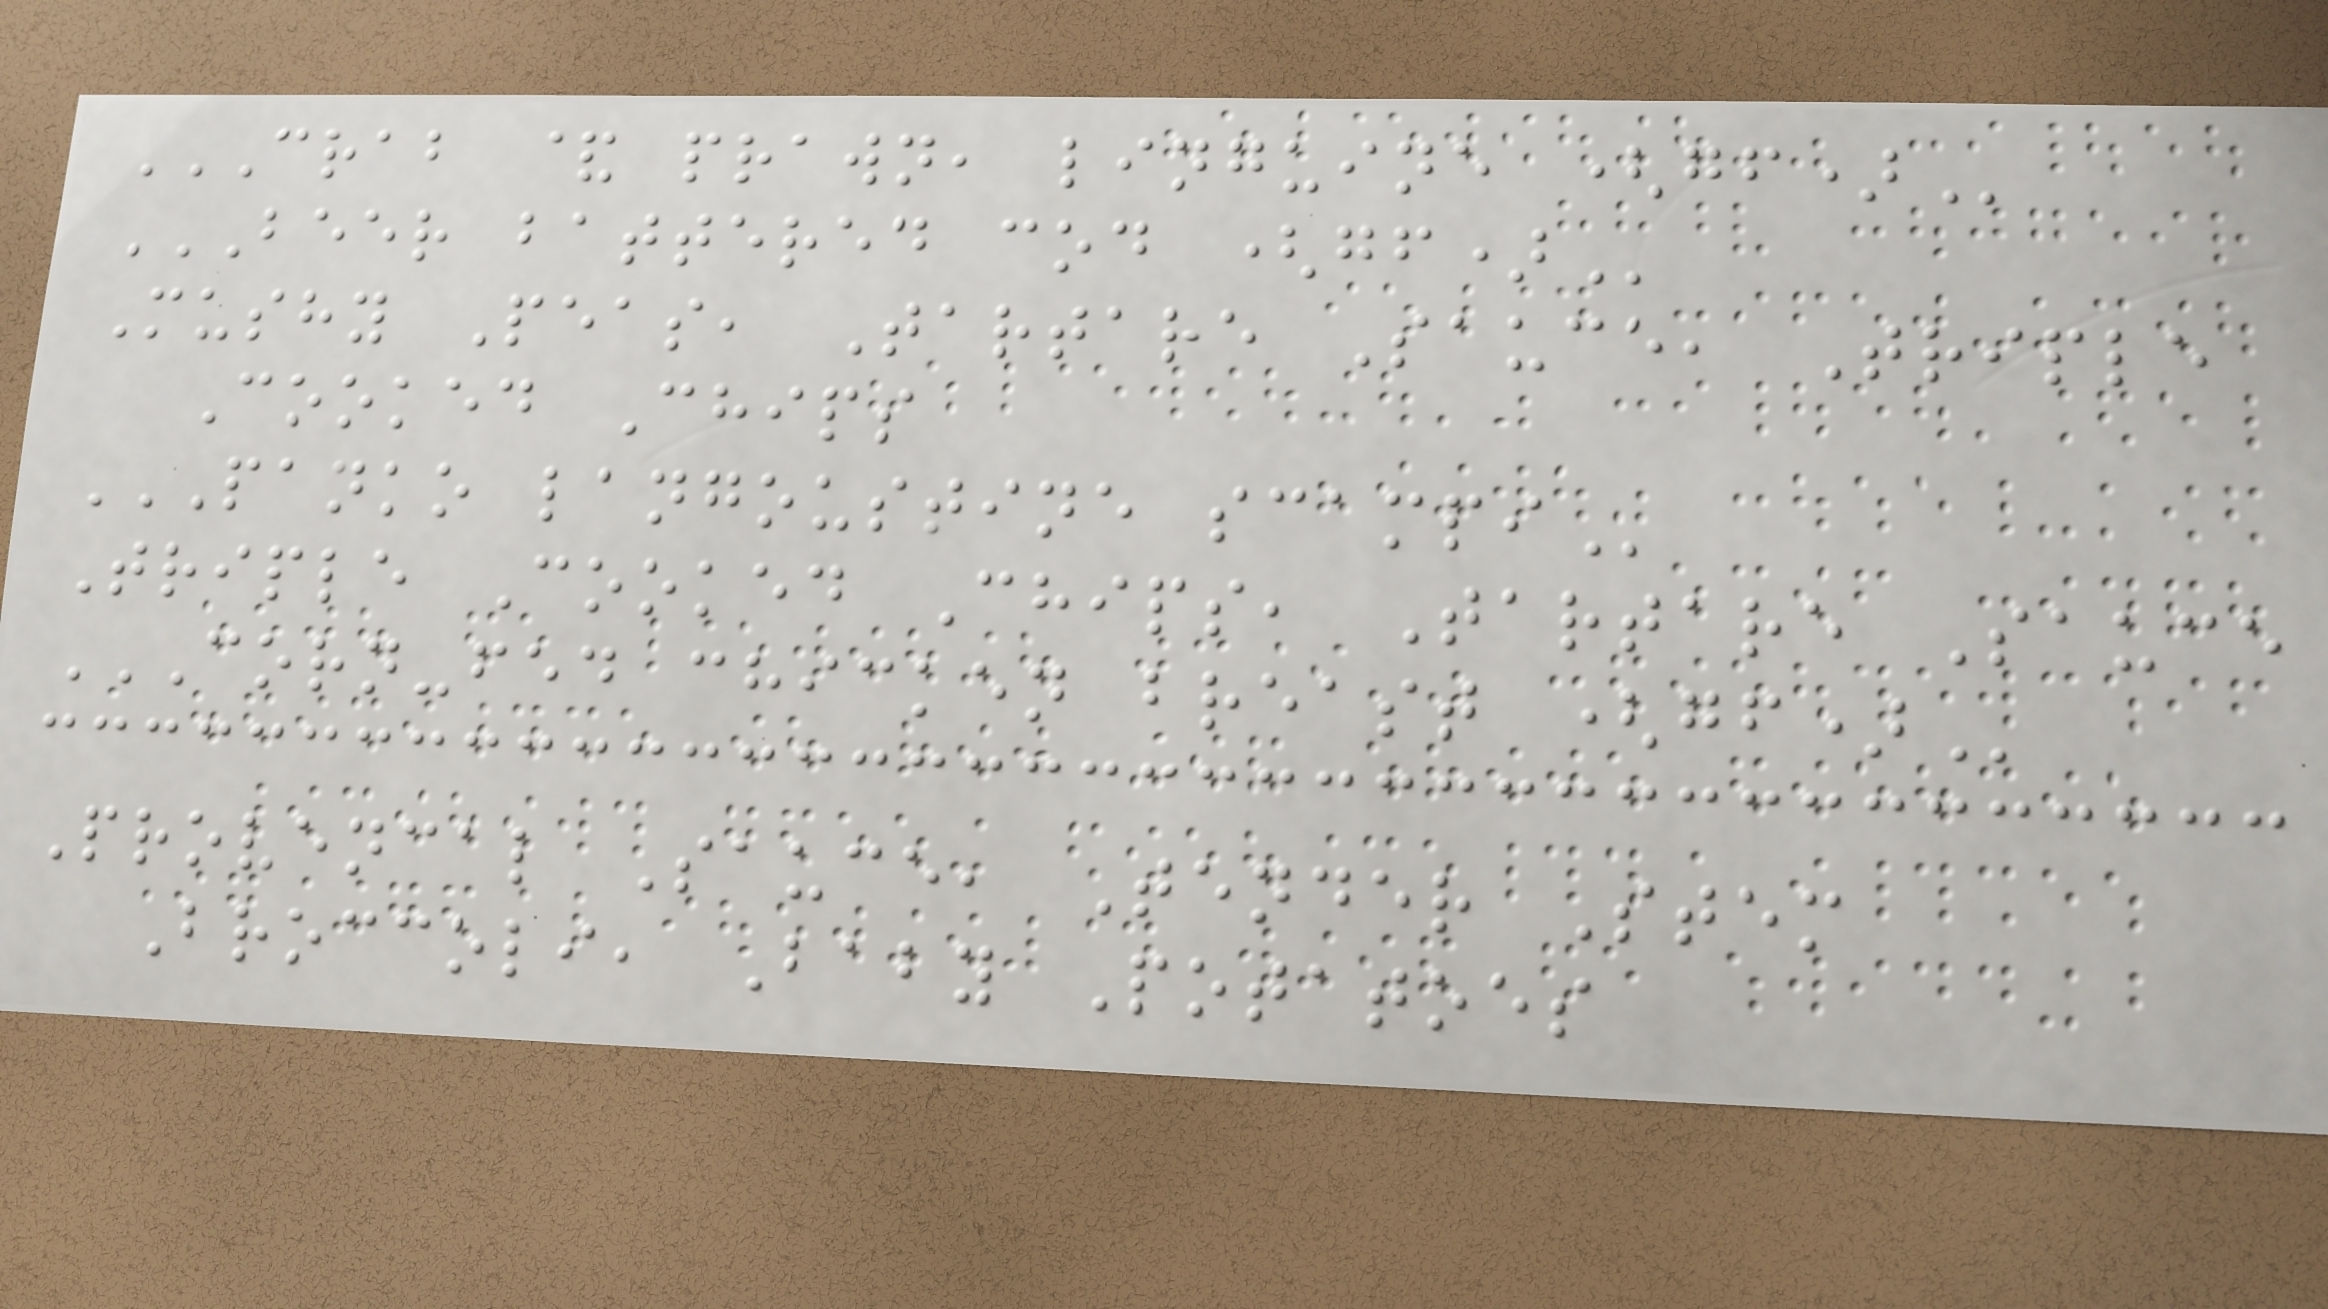CRAB & PRAWN, LINGUINE (GF)
BEER BATTERED COD (GF)
Mushy Peas, Tartare Sauce, Triple
Cooked Chips
PANKO LANGOUSTINE SCAMPI
Triple Cooked Chips, Tartare Sauce
CORN-FED CHICKEN BREAST (GF)
Provencal Sauce, Tender Stem
Broccoli, Baby Potatoes
